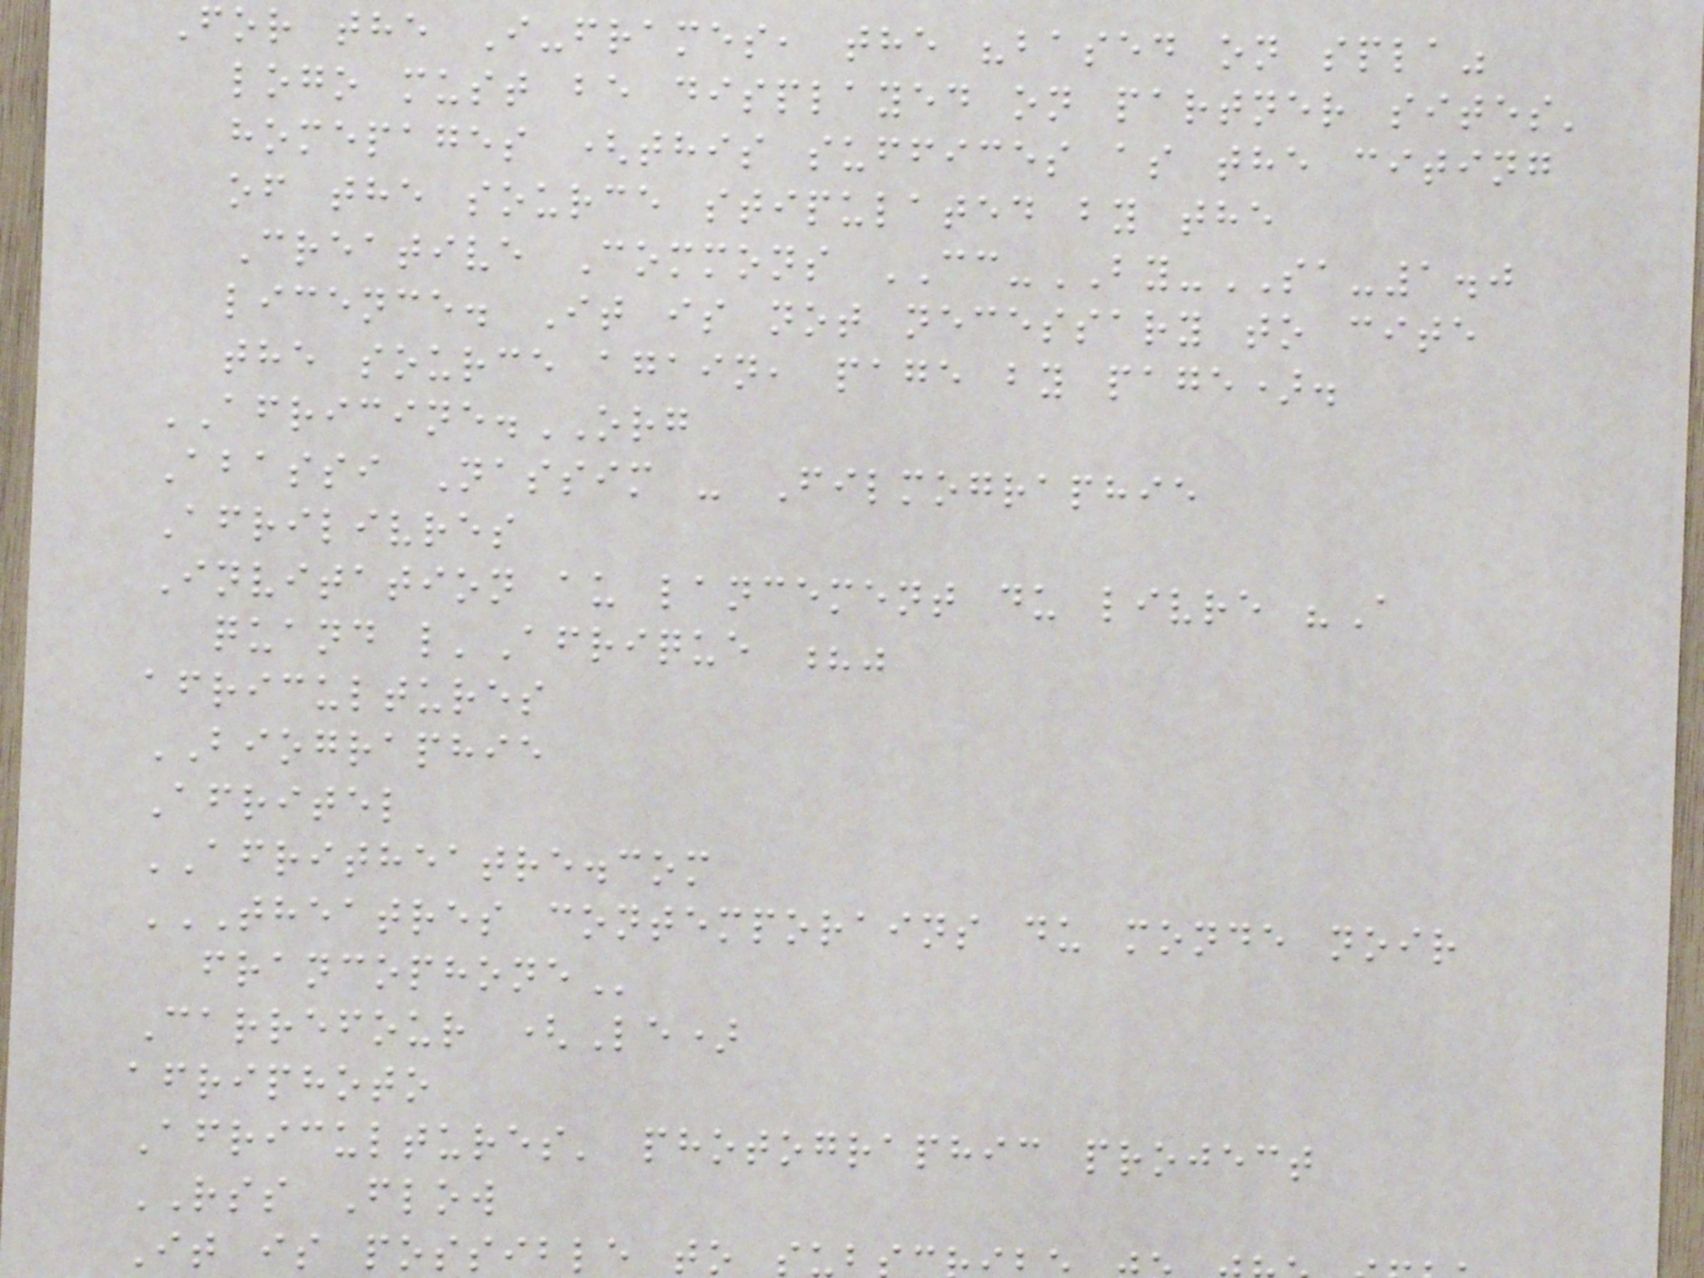For the I-frames, the "based on spla"
logo must be displayed on partner sites'
homepages (this suffices as the citing
of the source stipulated by the
Creative Commons CC-BY-SA-1.0
licence. It is not necessary to cite
the source again, page by page).
AFRICINE.ORG
Abassi Nassim - Filmographie
Afrilivres
Invitation au lancement du livre "A
quand l'Afrique ?"
africultures
BIOGRAPHIE
Afritel
AFRITHEATRE.com
THEATRES CONTEMPORAINS DU MONDE NOIR
Carrefour (Le)
afriphoto
Africultures' photographic project
RSS Flow
It is possible to s
